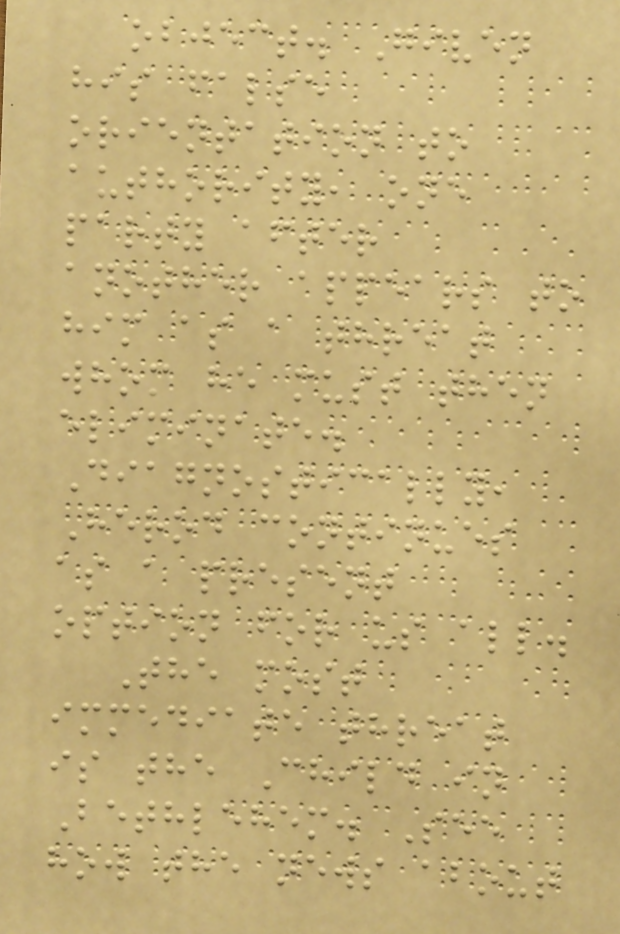object. Given
his false
orientation to
authority, one
party after
another appears to
him as a threat
whom he must then
eliminate.
Diagnostically,
Herod continues
as a present
option for us all.
The most
immediate threat
is the Child in
Bethlehem. See
how the news about
